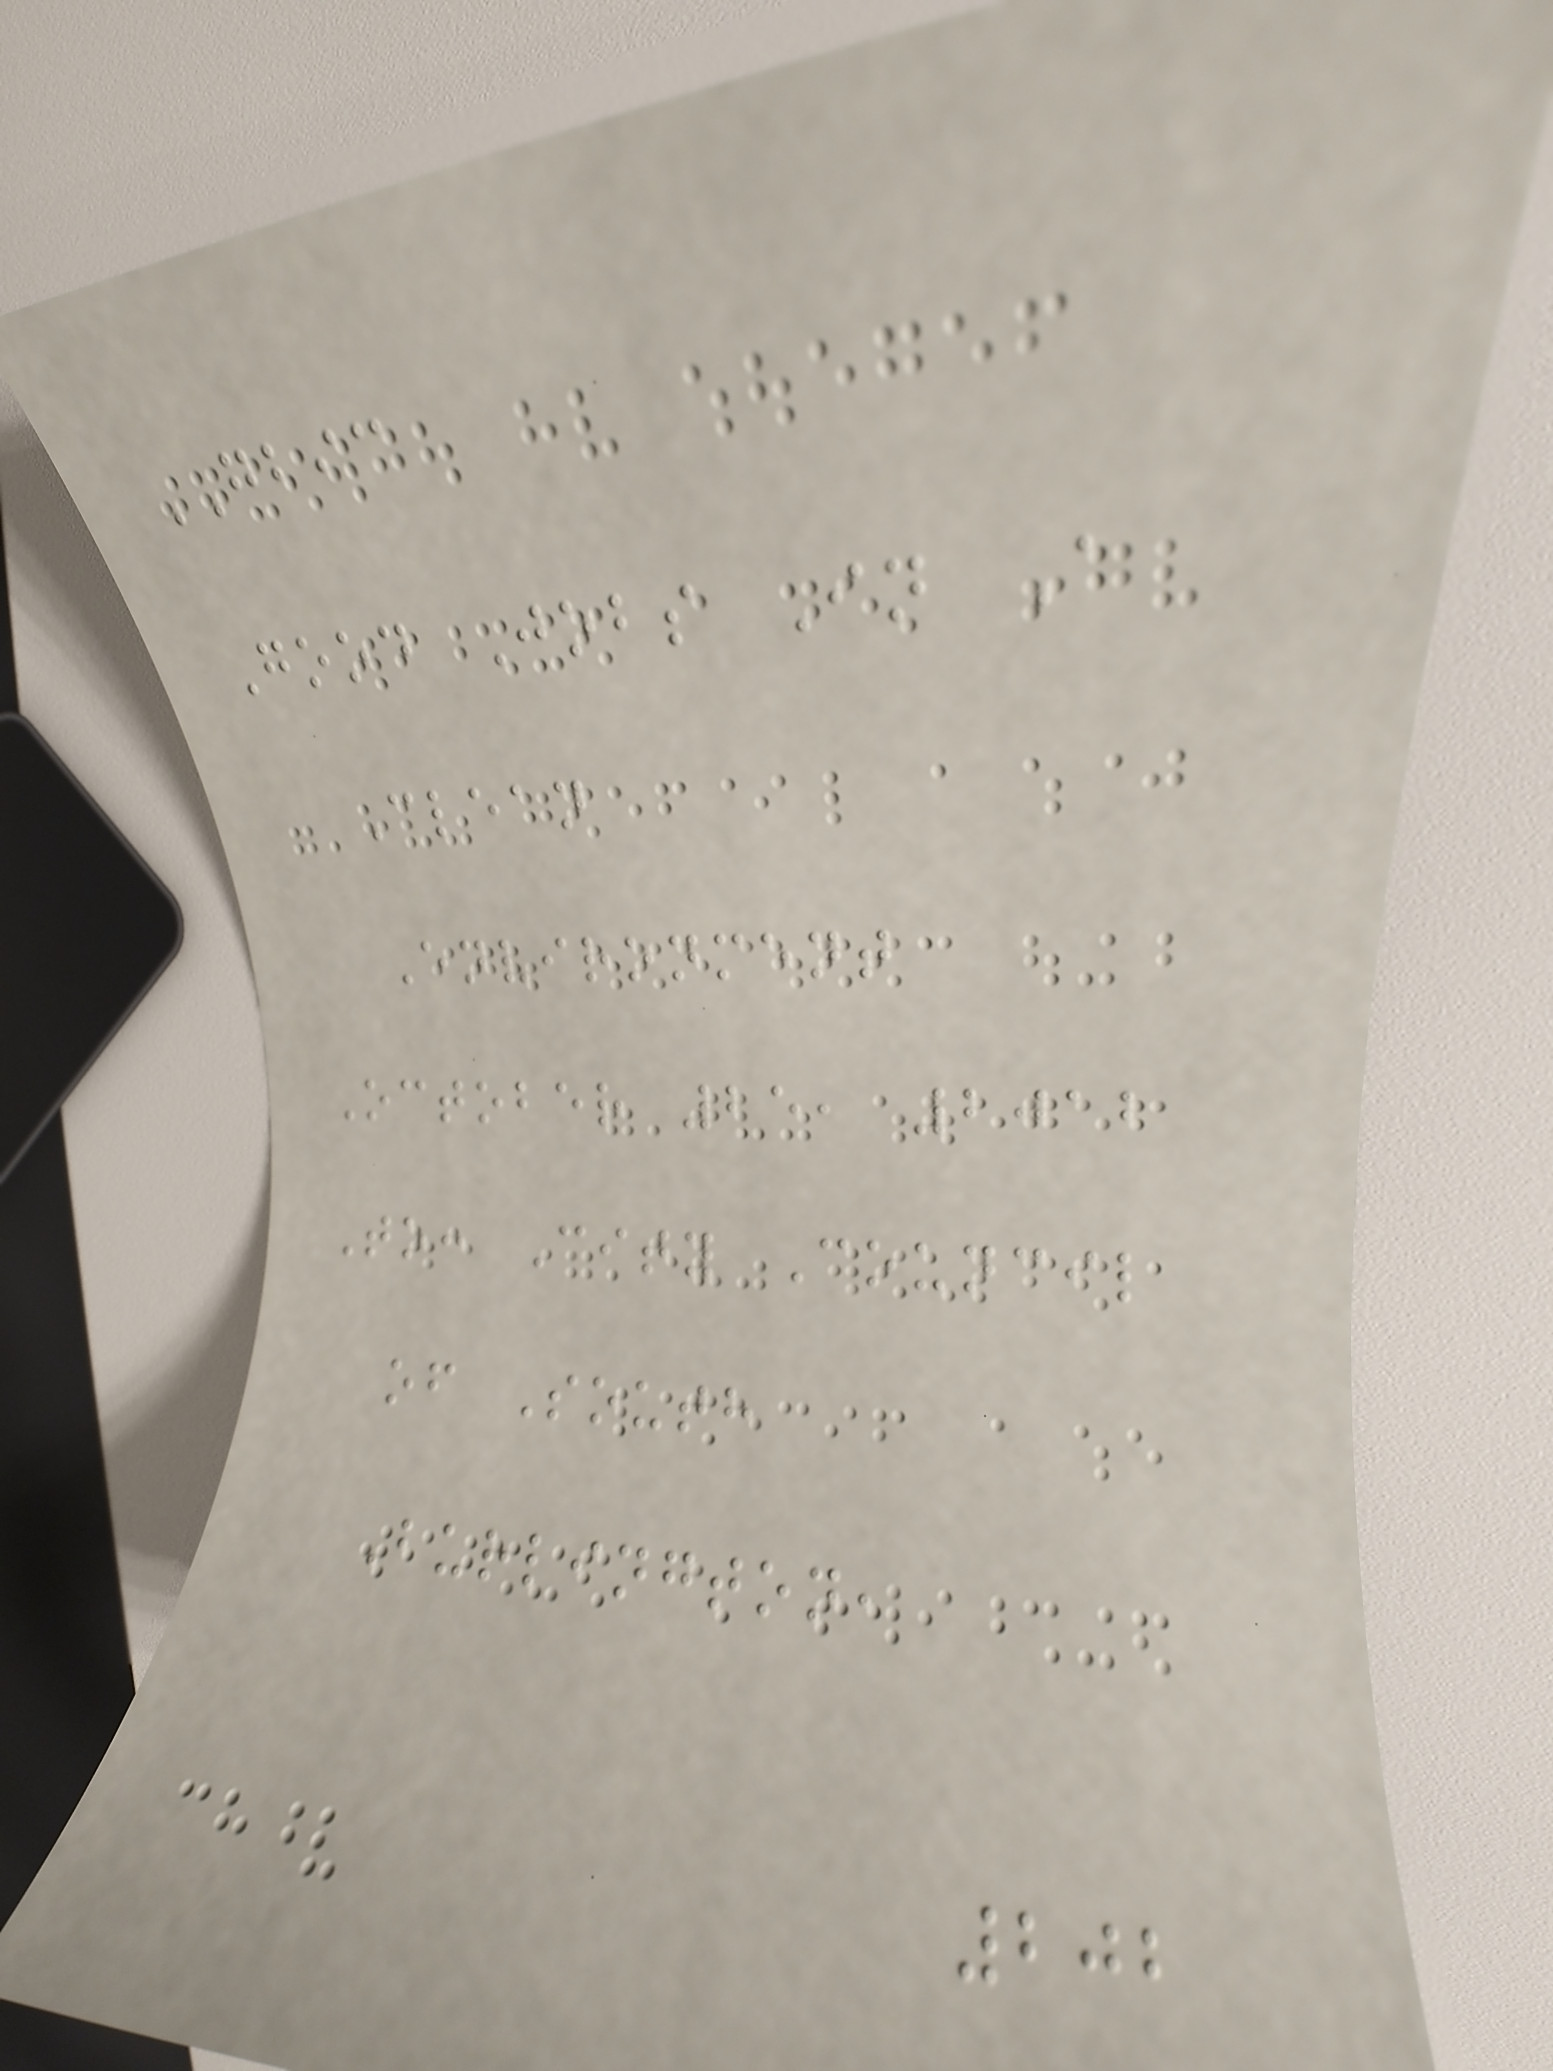GBIC
Good Jobs In A
Clean
Environment
October 25, 2012
To: City Council
of South
Burlington,
202
